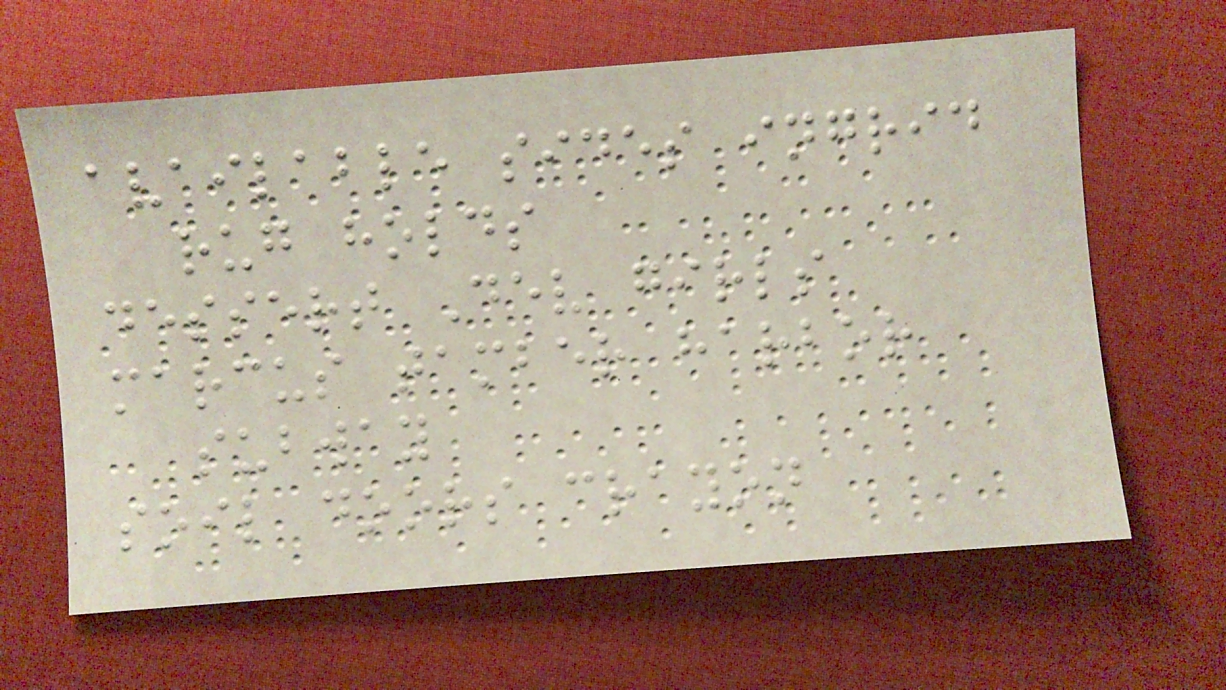available sides ingrid
rug holds
dessert Dev girls
marcus tamber harbor
subway
soil doors crayon
